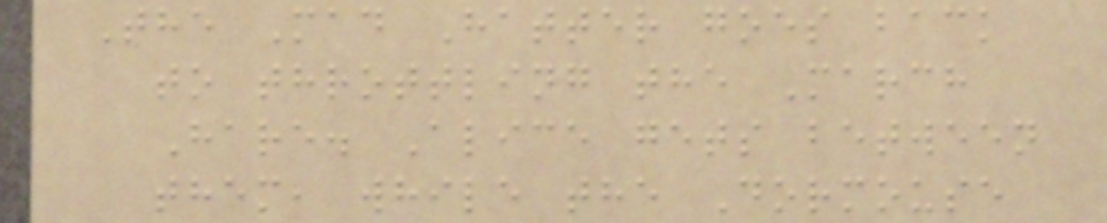The Mad Hatter goes back
to throttling the March
Hare. Alice gets between
them, while the Dormouse
